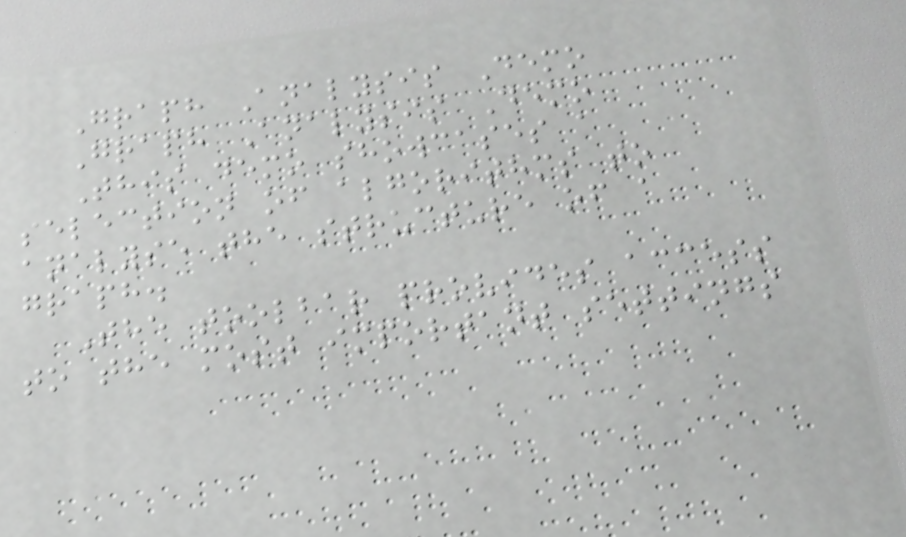Graph Analysis Demo
Graph Analysis Demo
This demo showcases a
selection of algorithms to
analyse the structure of a
graph.
The toolbar provides access
to the most important settings
